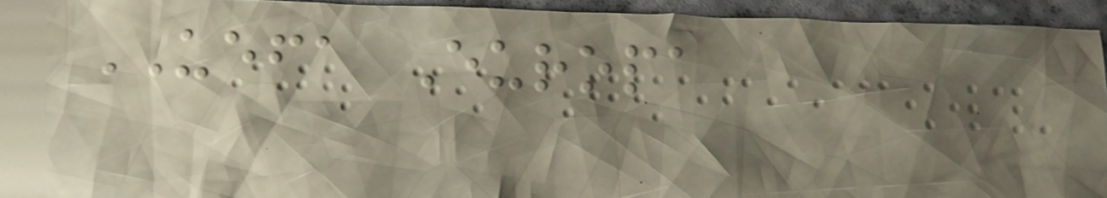UEFA Europa
